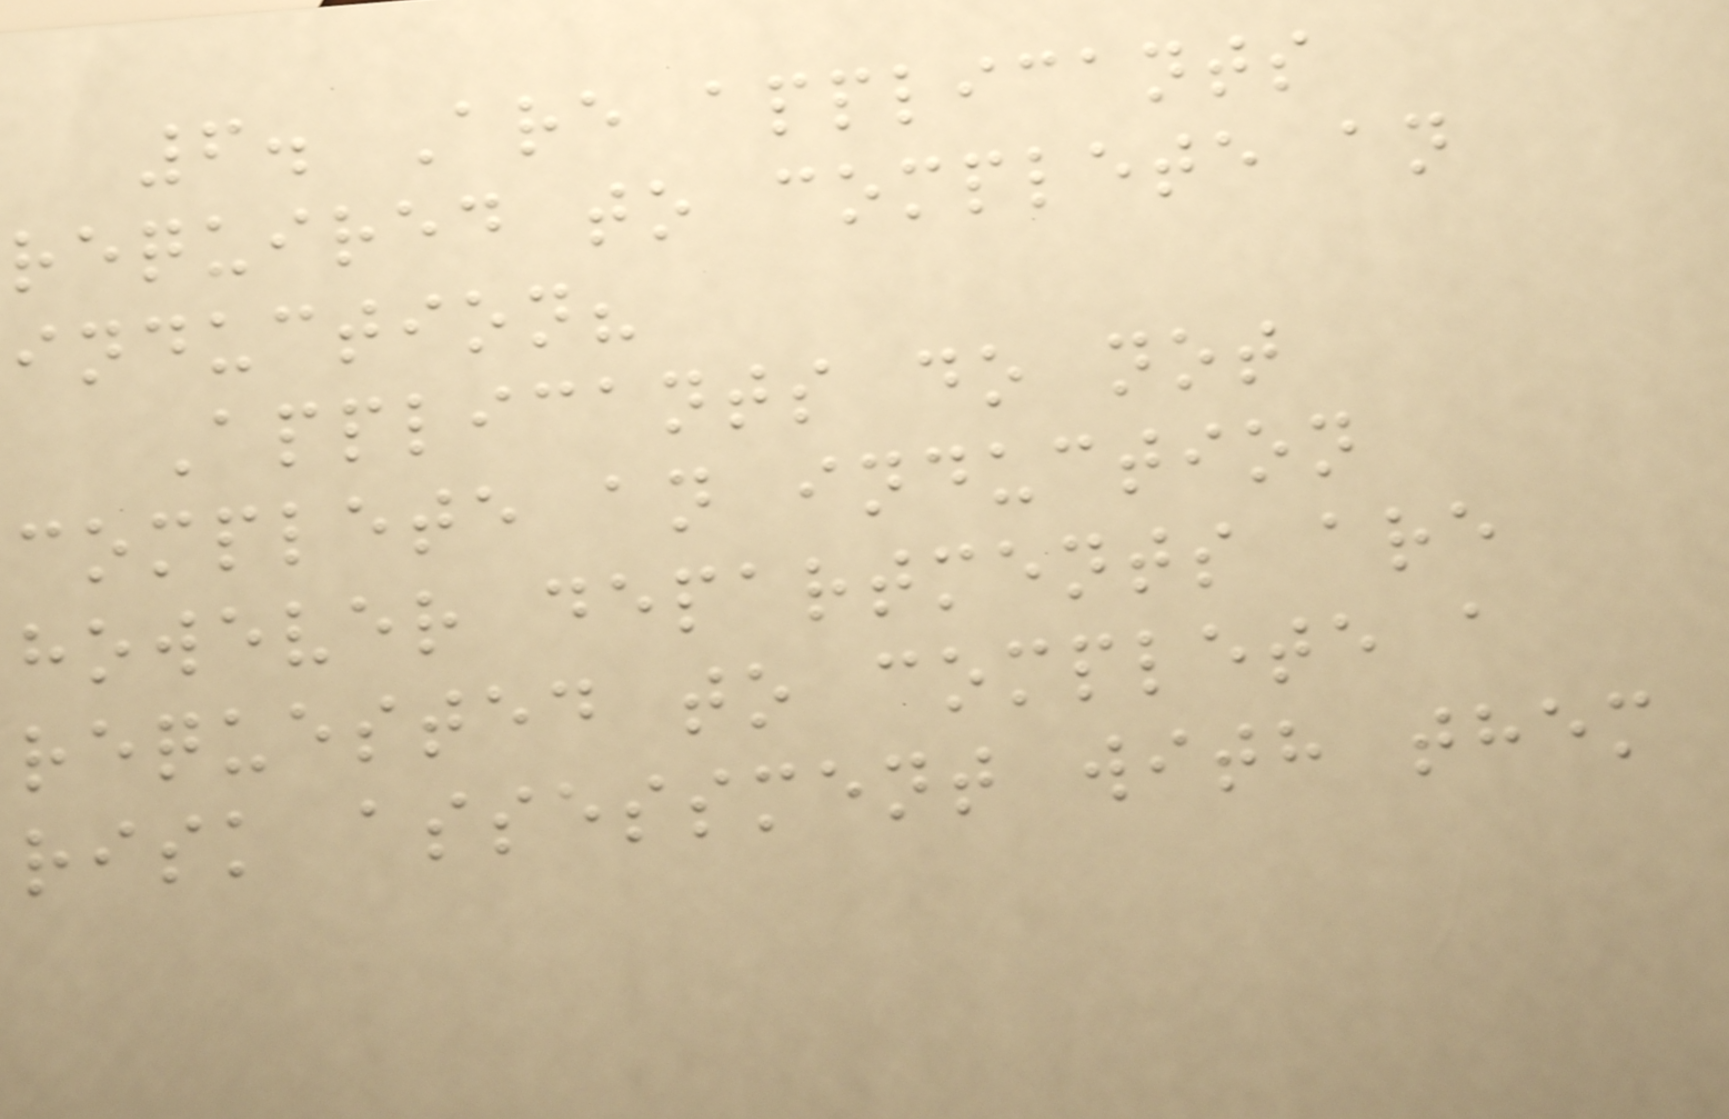6. Are applicants
required to complete an
induction?
Applicants do not
complete an induction
however departments are
requested to complete a
risk assessment with them
